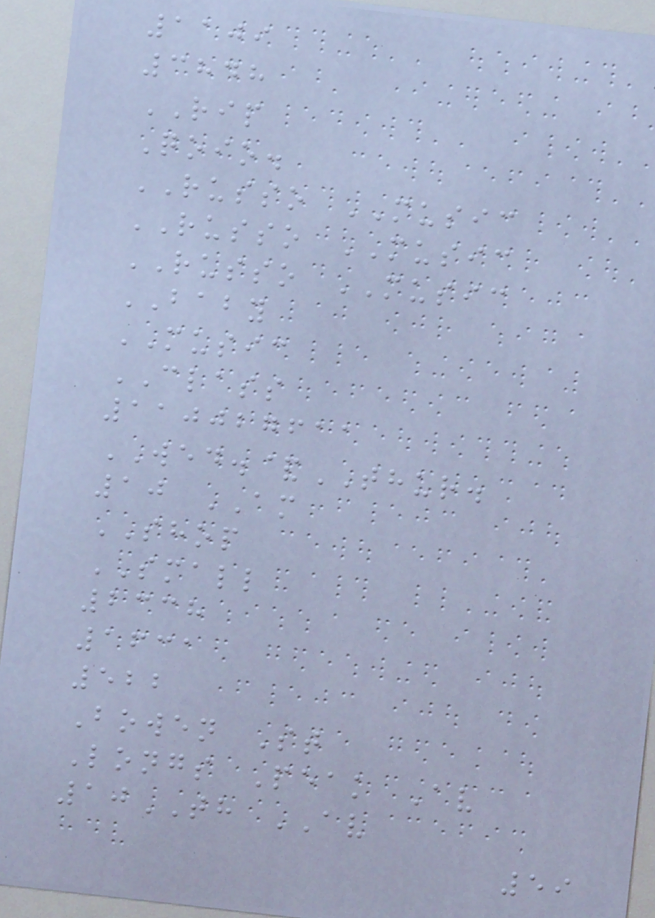1109
3848
RIP
Qoio.
RUSSO MUSIC
RUSSO MUSIC
RUSSO MUSIC
BABY
MUSIC
CLASS
110027611
WED.&THUR.
10 AM
SHOP
SMALL
2338
1631
522
Bowen St
Longs Peak Av
10TH AV
59
